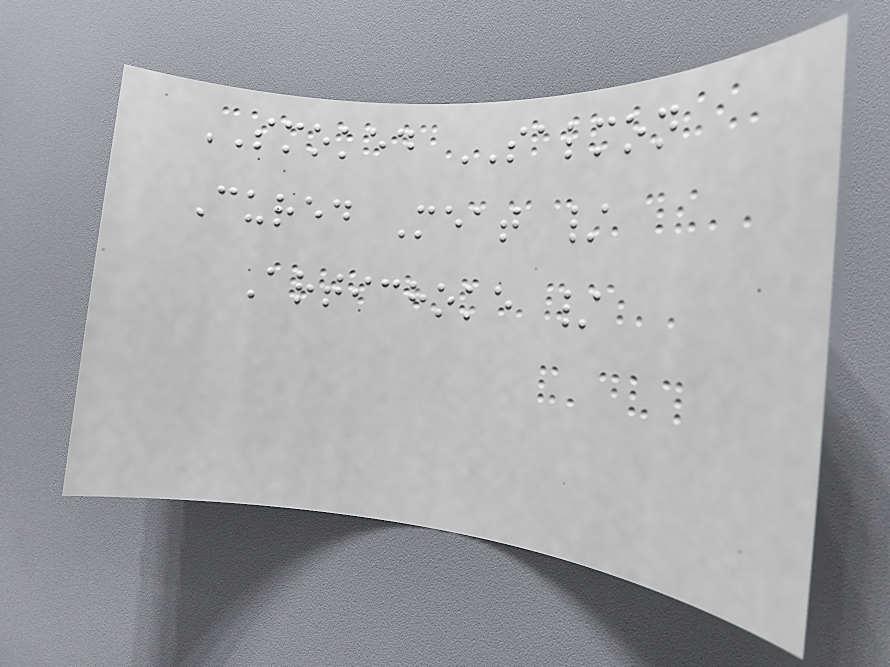SMOKED SALMON
Cured Meat /
Artichoke /
